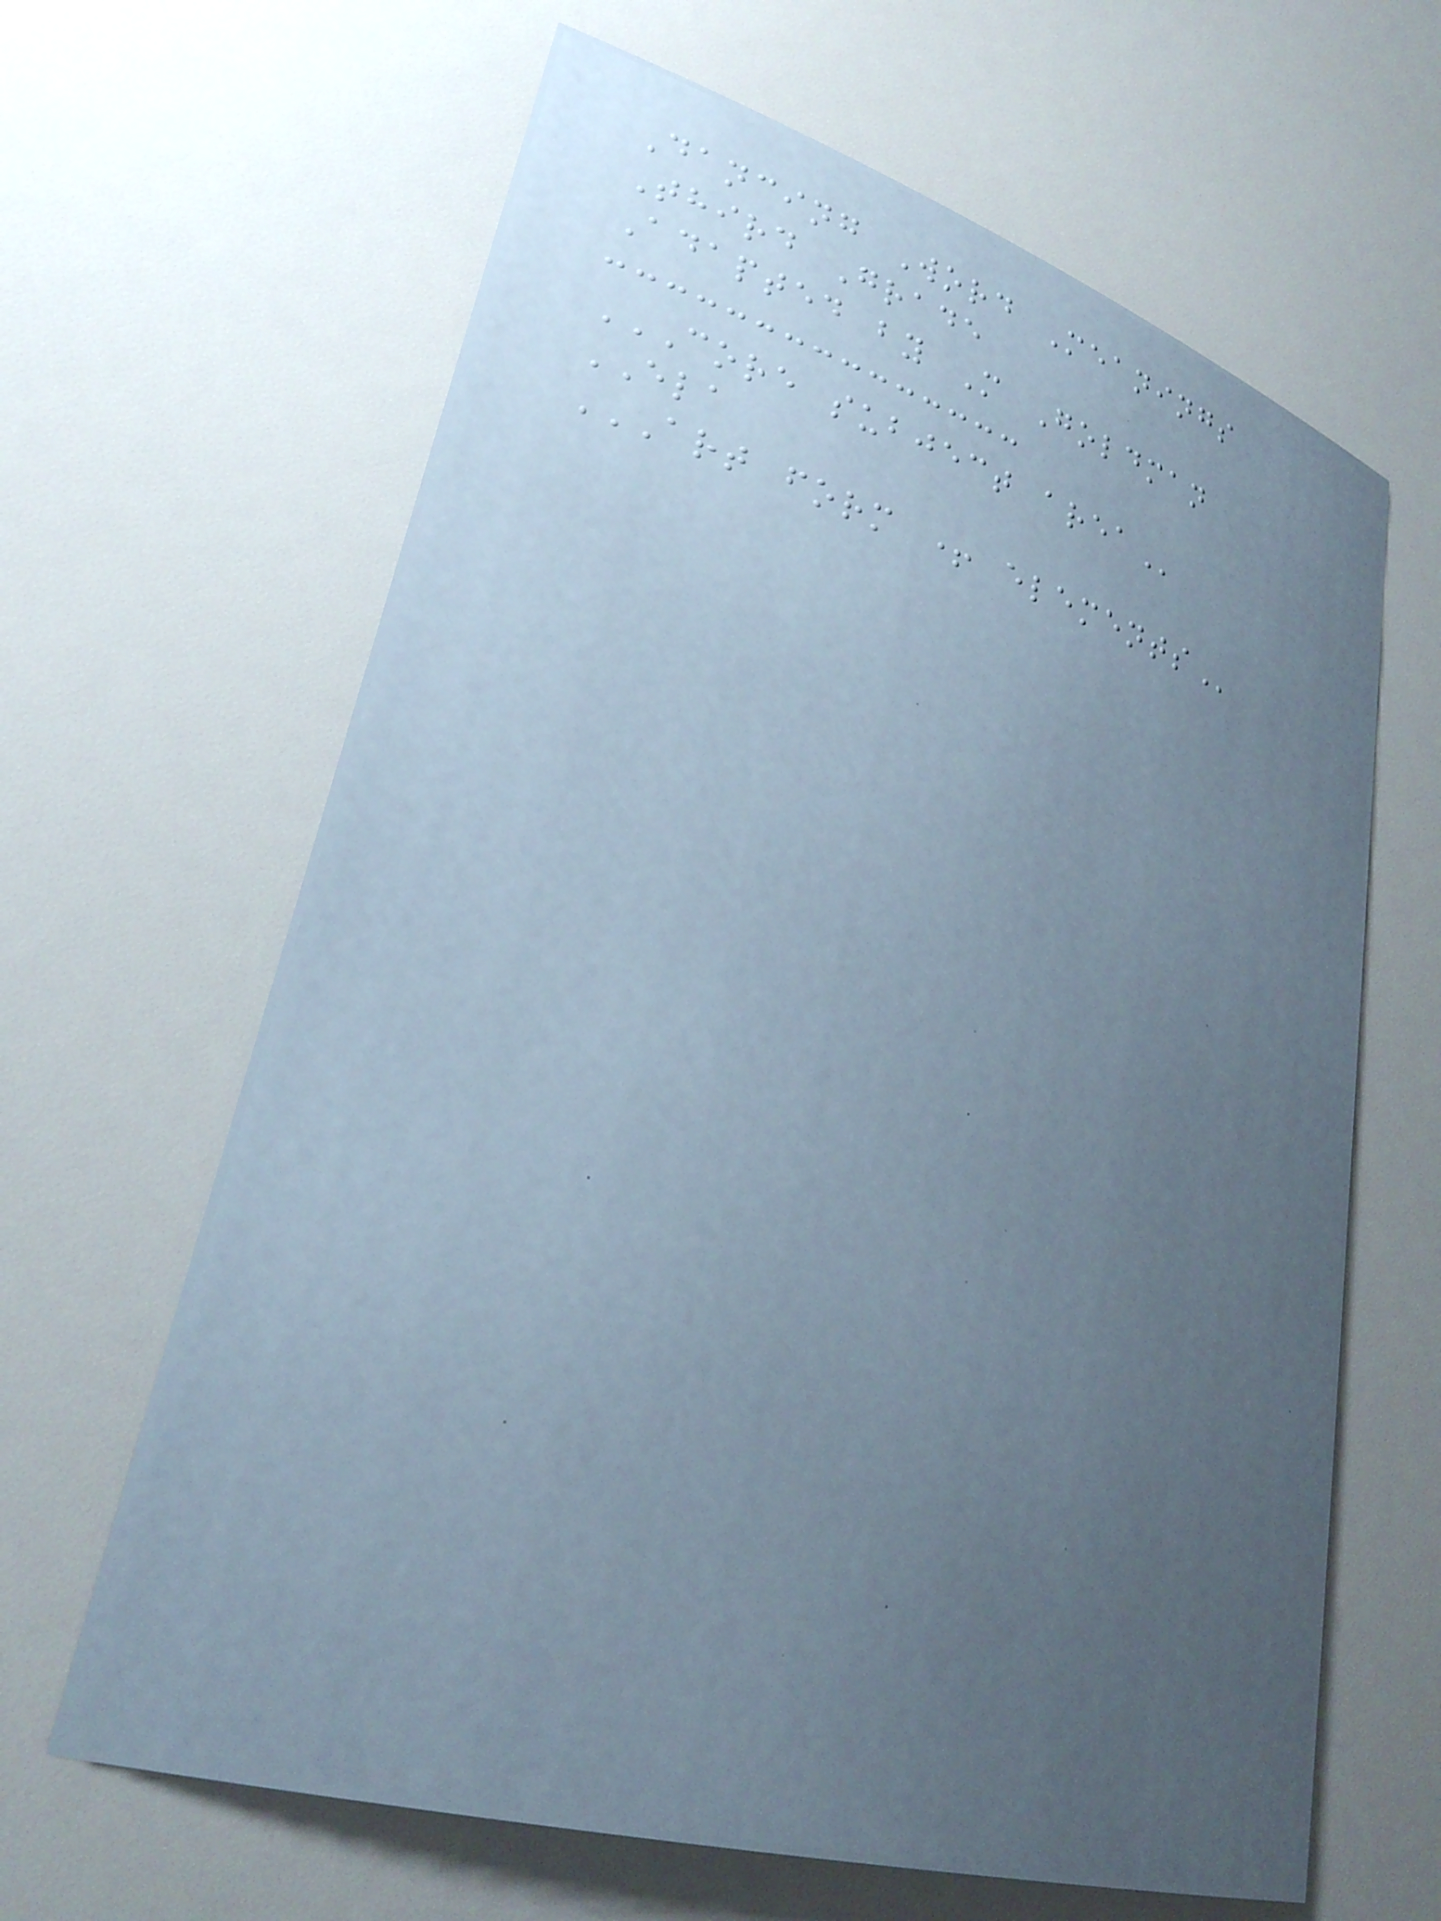Dancing Word Meanings
Third Grade
Adapted by M Goldman
CORE SUBJECT AREA
ELA
ART FORM + ELEMENTS
